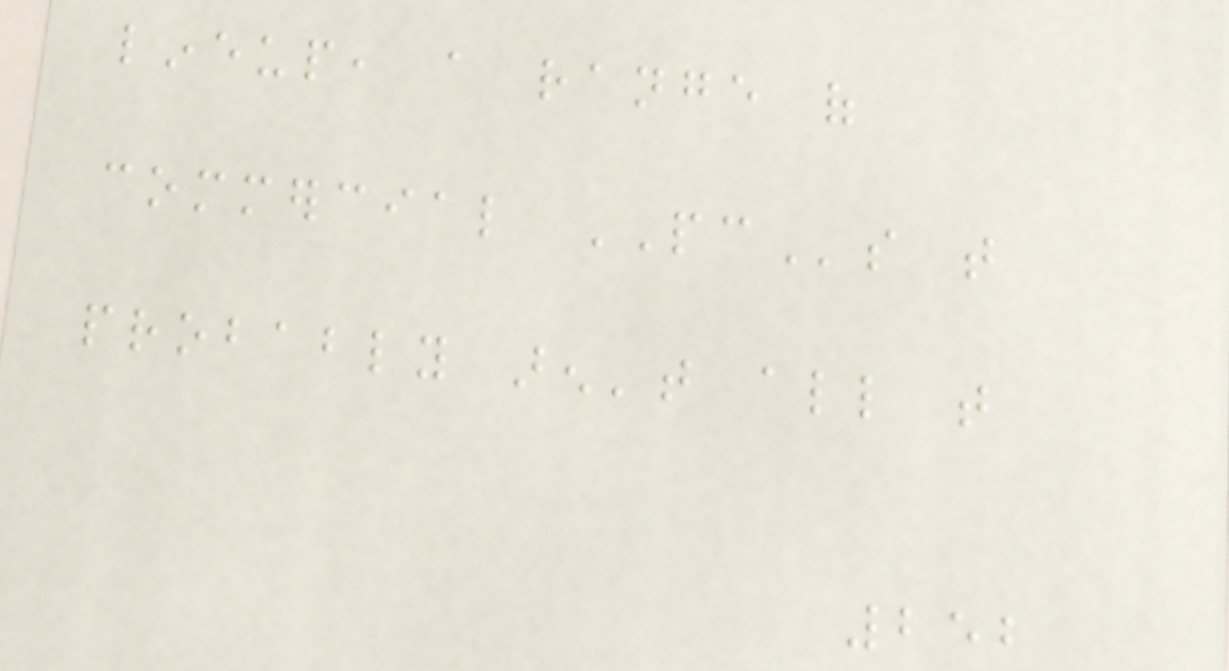lineup, a range of
commercial PCs that
probably aren't all that
252
